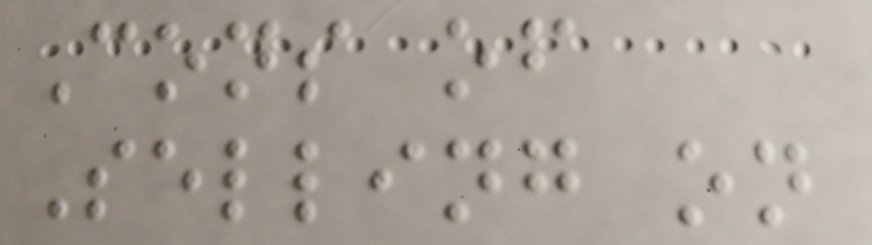Cons of
Selling on
